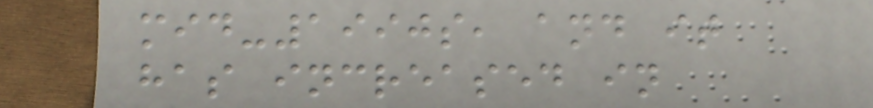mid-1990s, and it
has increased in
